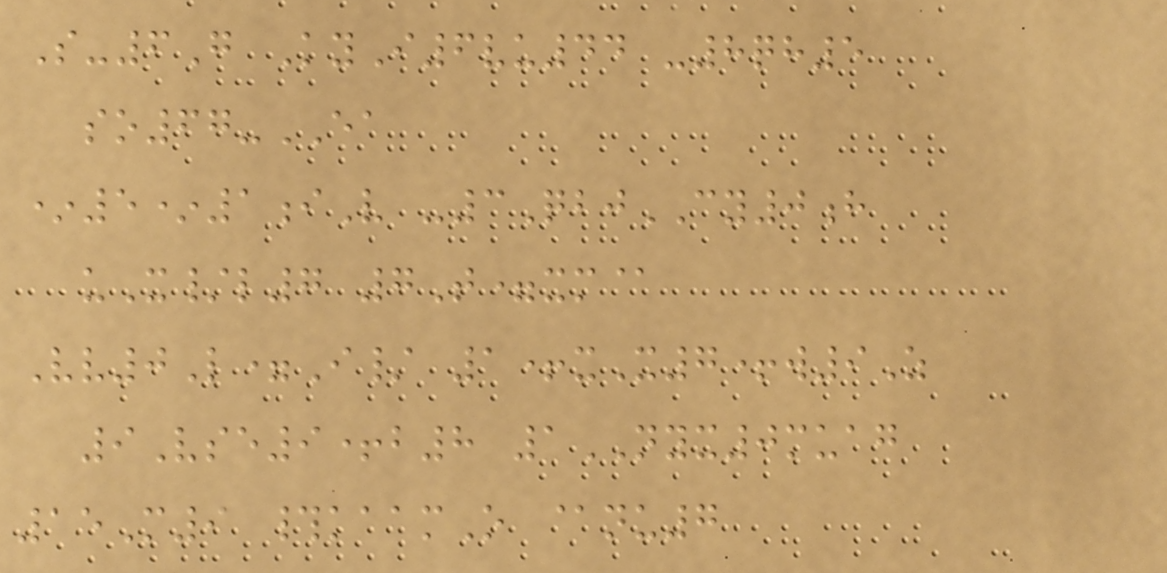S-6G KyI6vu44 -8qh5
so67-EA
*5*1iV -3QbjCY0h
uX/l7 7T=xm@
Vv0L=I/ 1+xX7+w9Z
9Vse9+b8 1NYX0muag
15M9 #kaamO @nu7
